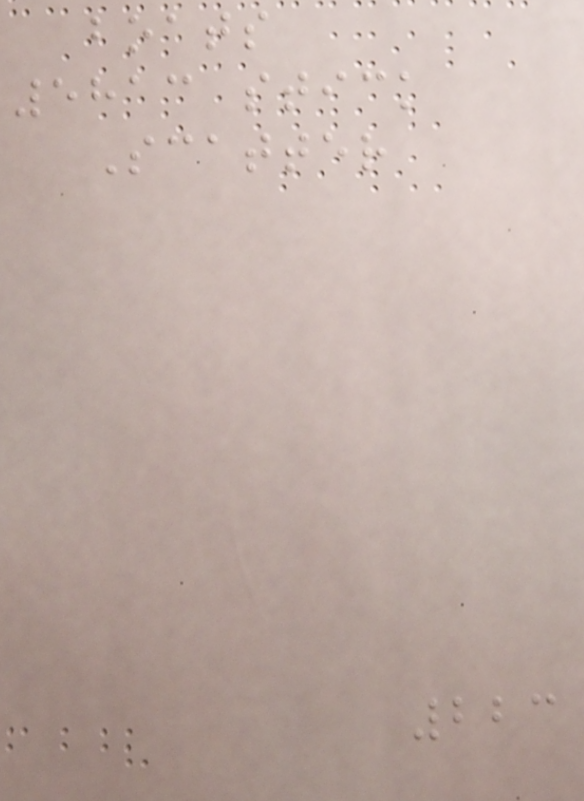boats
5813 stick
Scatter
223
